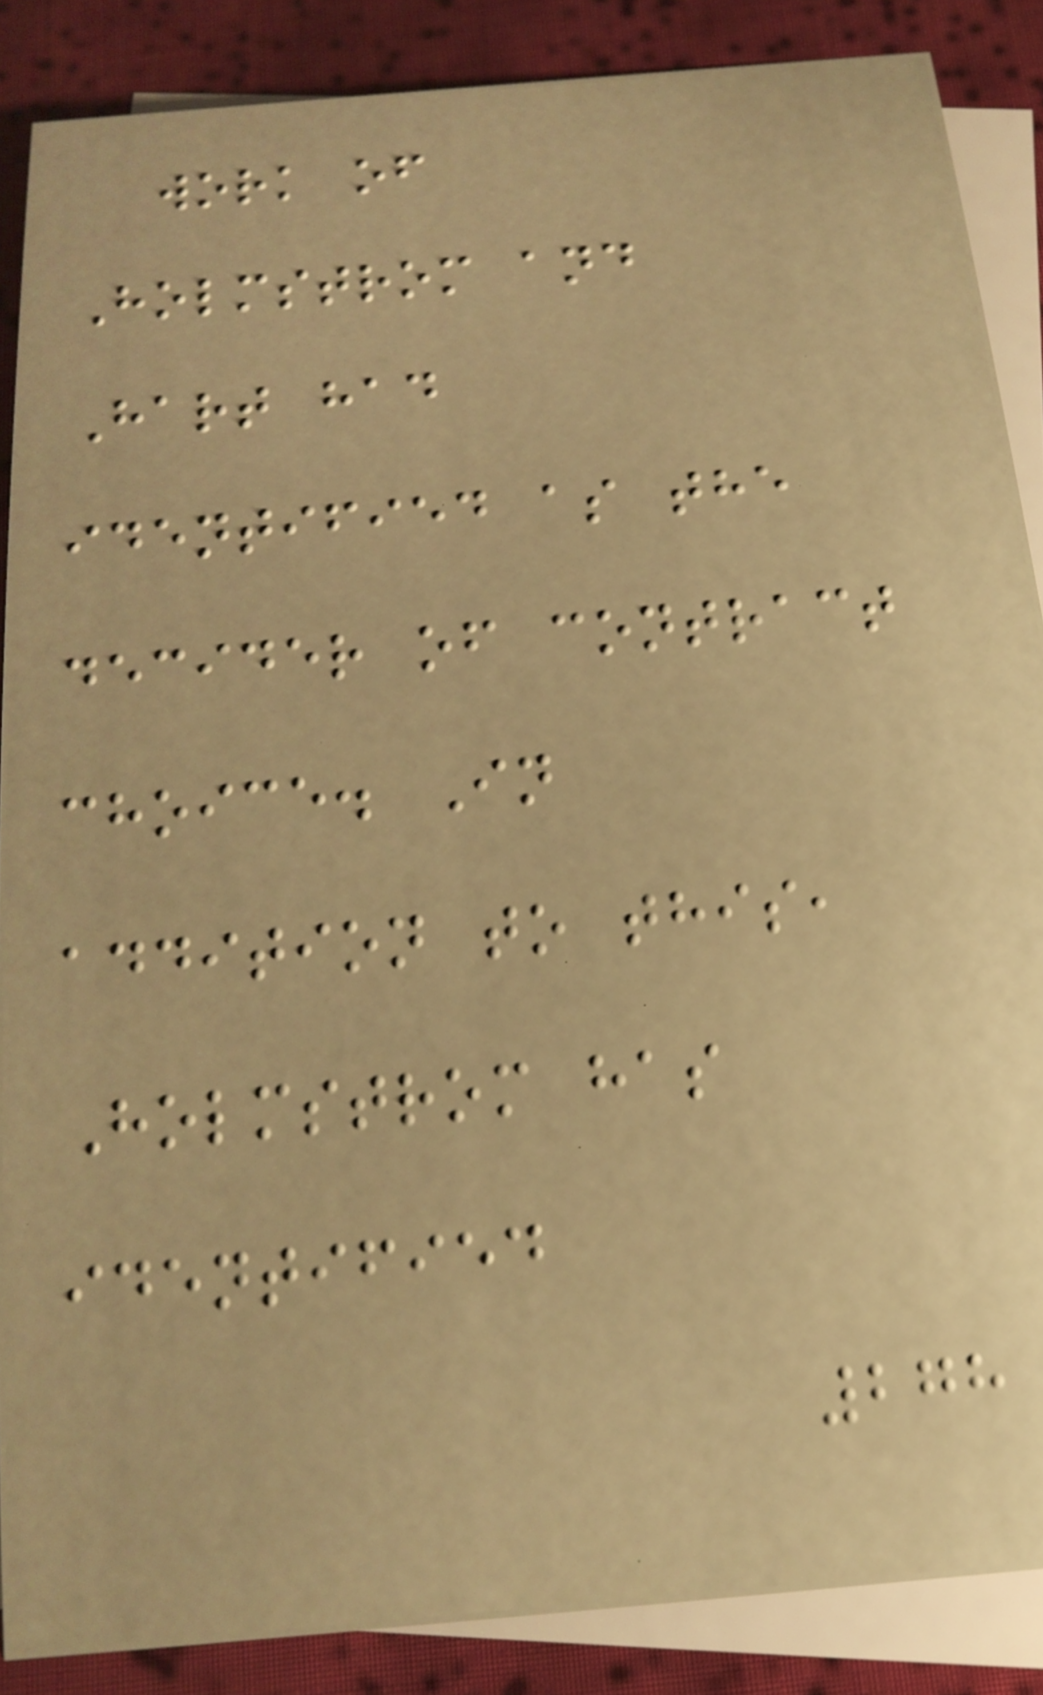work of
Holmstrom and
Hart had
identified as the
decider of contract
choice. In
addition to this,
Holmstrom has
identified
278
